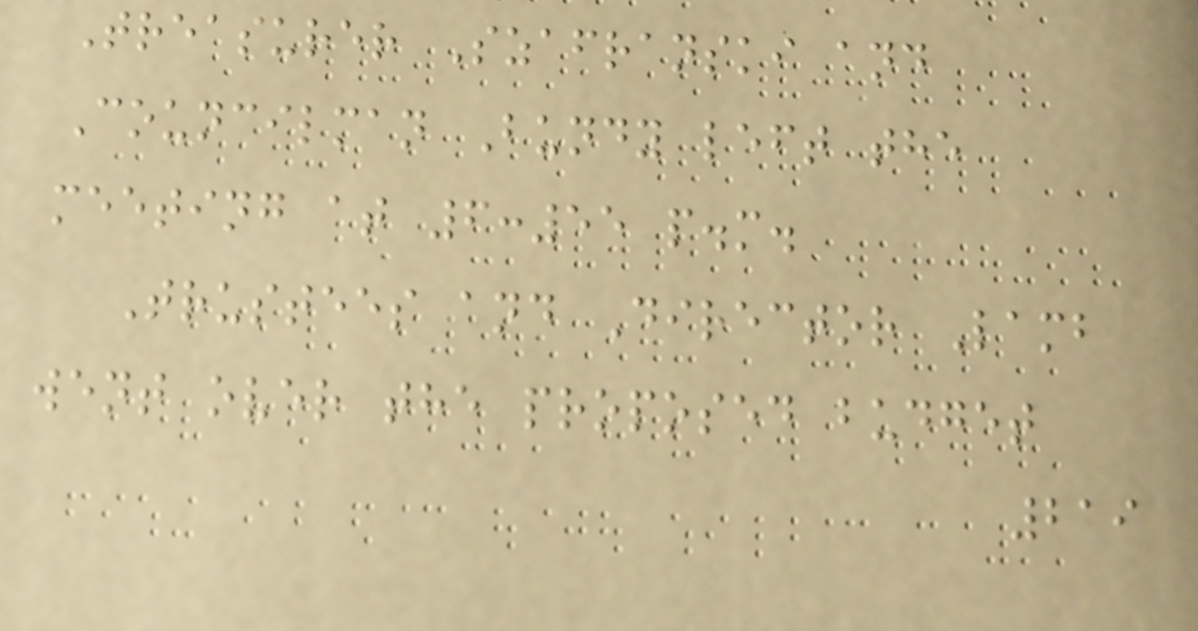Treasurer Szafranski and
Councilman Bundy left the
meeting at 6:55 p.m.
Trustees and Director Lamb
went over the proposed budget
219
